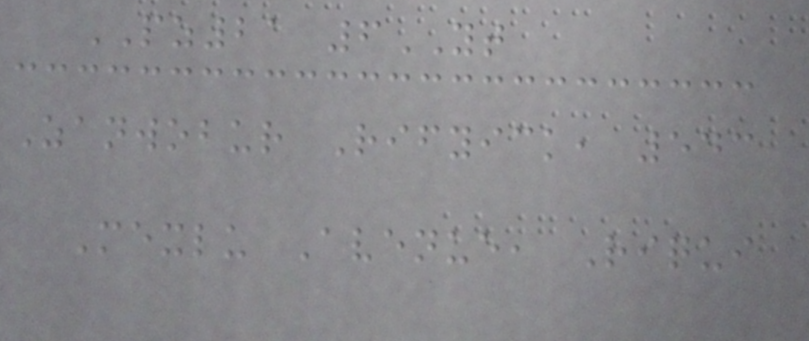PZ21 6YT
Zanwobur Rifyick, 543
Mexlu Avenue, Riqui
